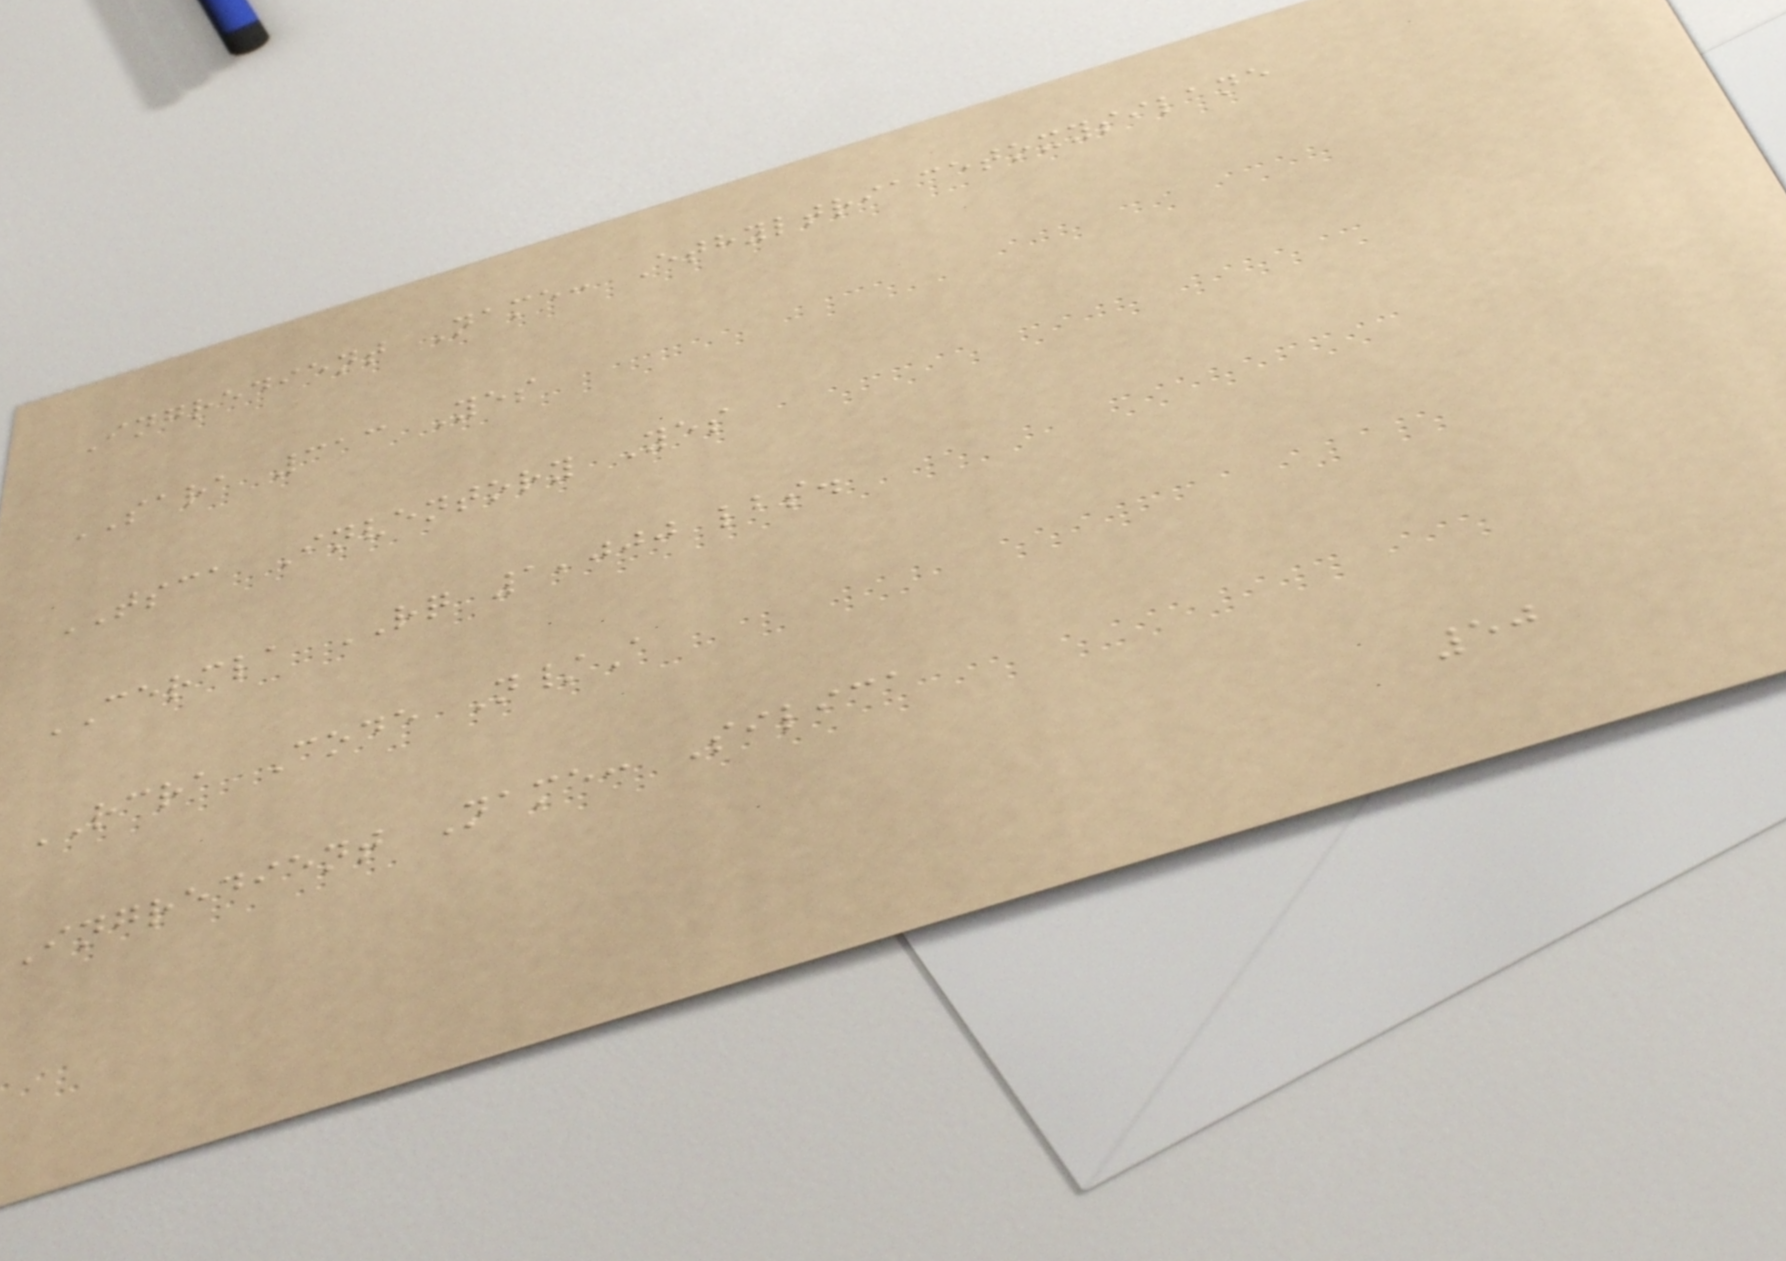Ingredient Name: Ethyltriacetoxysilane
SARA 313 Yes
TSCA Inventory Yes
CERCLA RQ 1,000 lbs.
RCRA Code N/A
Ingredient Name: Silica
50
